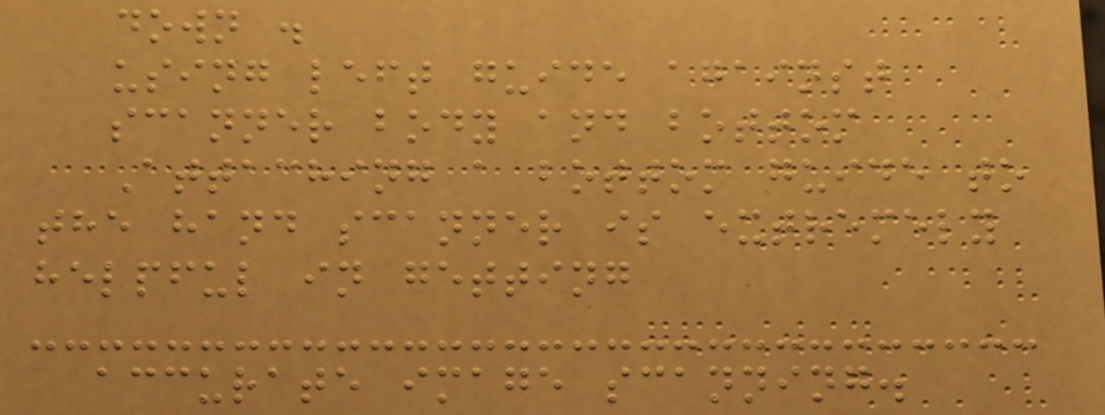down .
using left guide against
scanner body and bottom
Attaching a bottom guide to
the hand scanner is extremely
helpful in getting
accurate image scanning.
